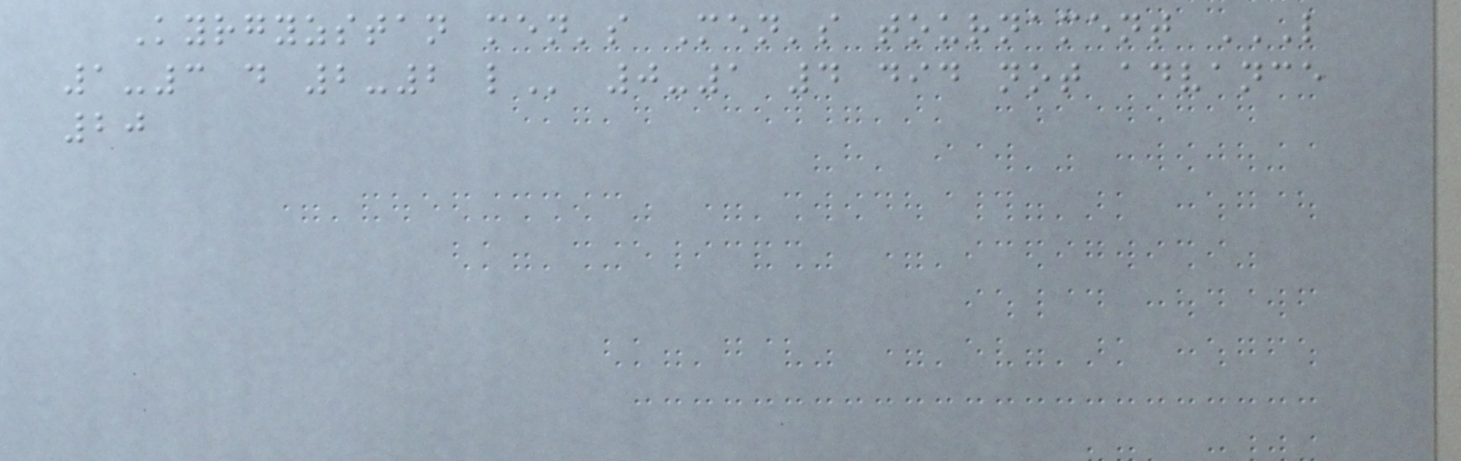Kyrgyzstan men's Men's tournament L
1-3 D 2-2 L 0-1 4 did not advance
20
